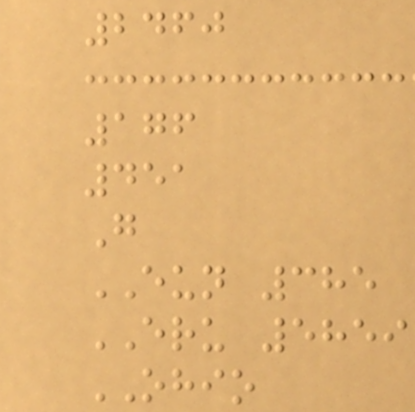2460
176
451
G
EUN 385
ERU 5859
OHIO
